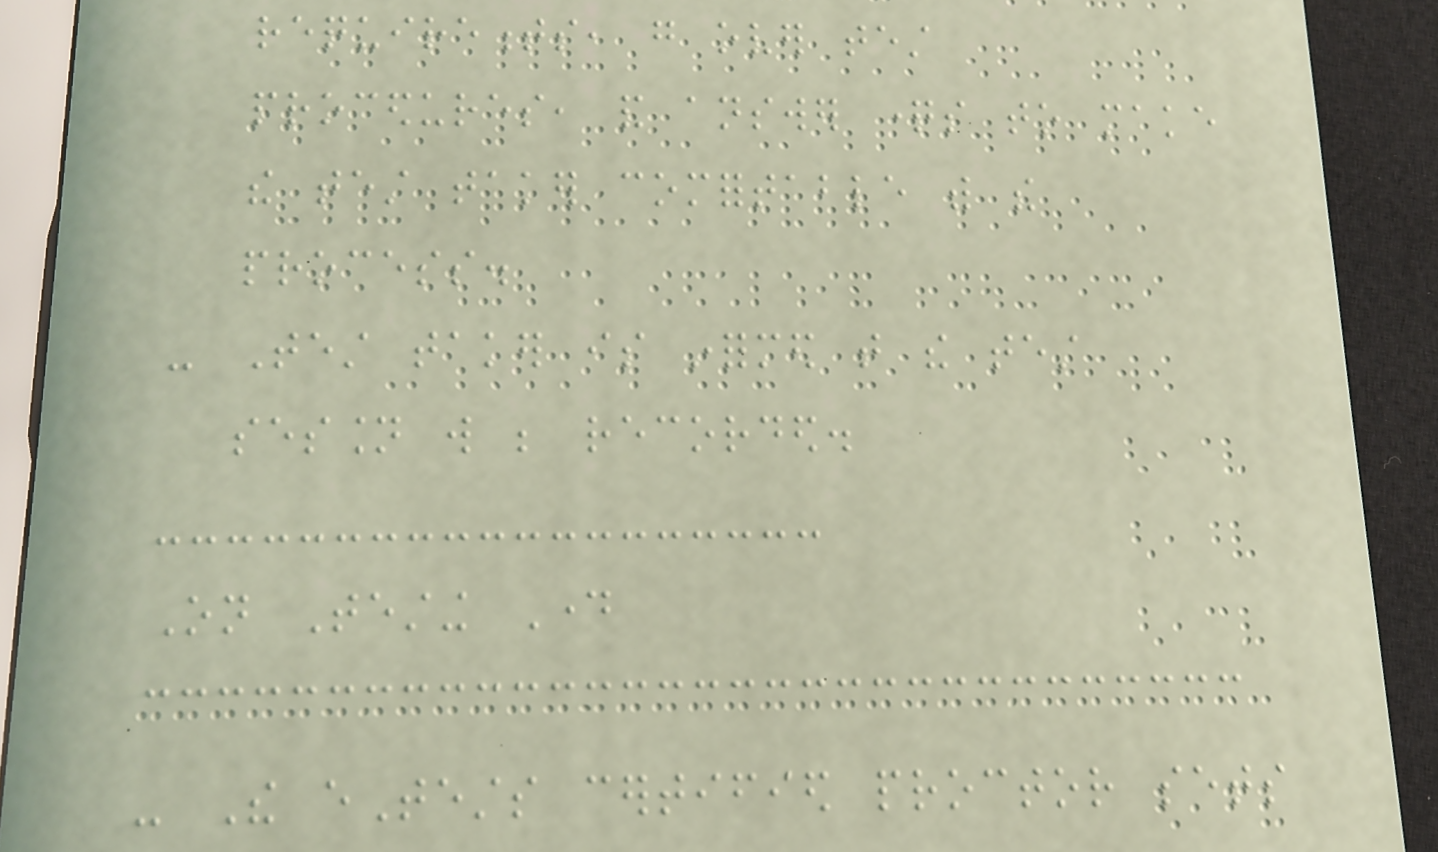requirements, go over test
procedures, and answer questions to make
the test taker comfortable with the
process.
- Test taker is informed that the test
session will be recorded.
On Testing Day
- The eTests certified proctor sets
